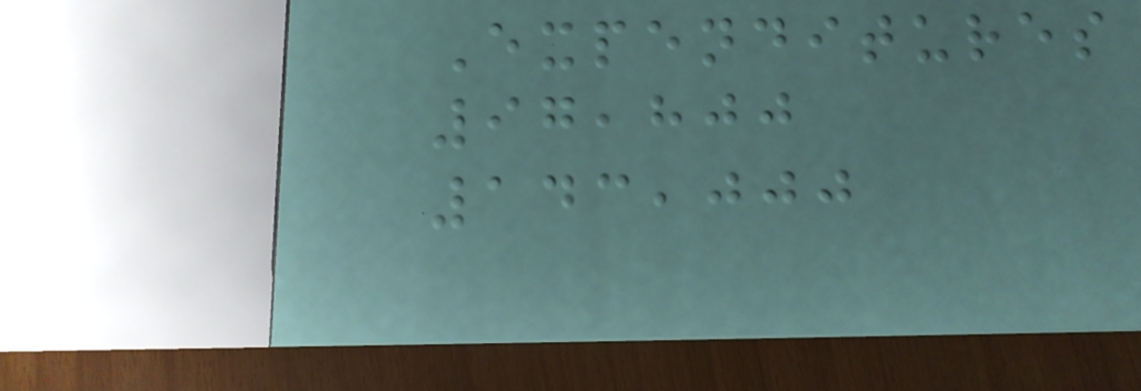Expenditures
97,800
143,000
